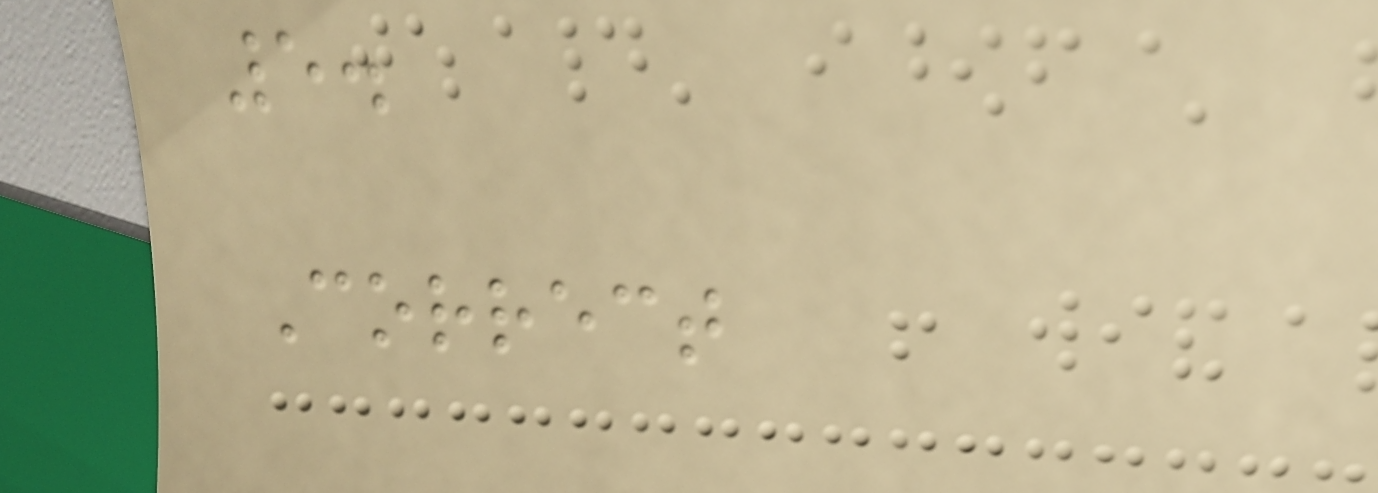5.
Correct
